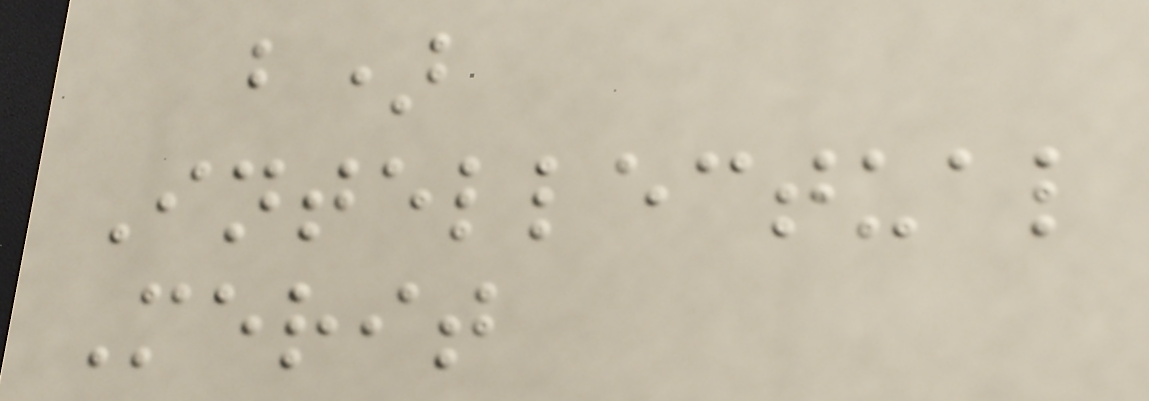b)
Intellectual
Merit
